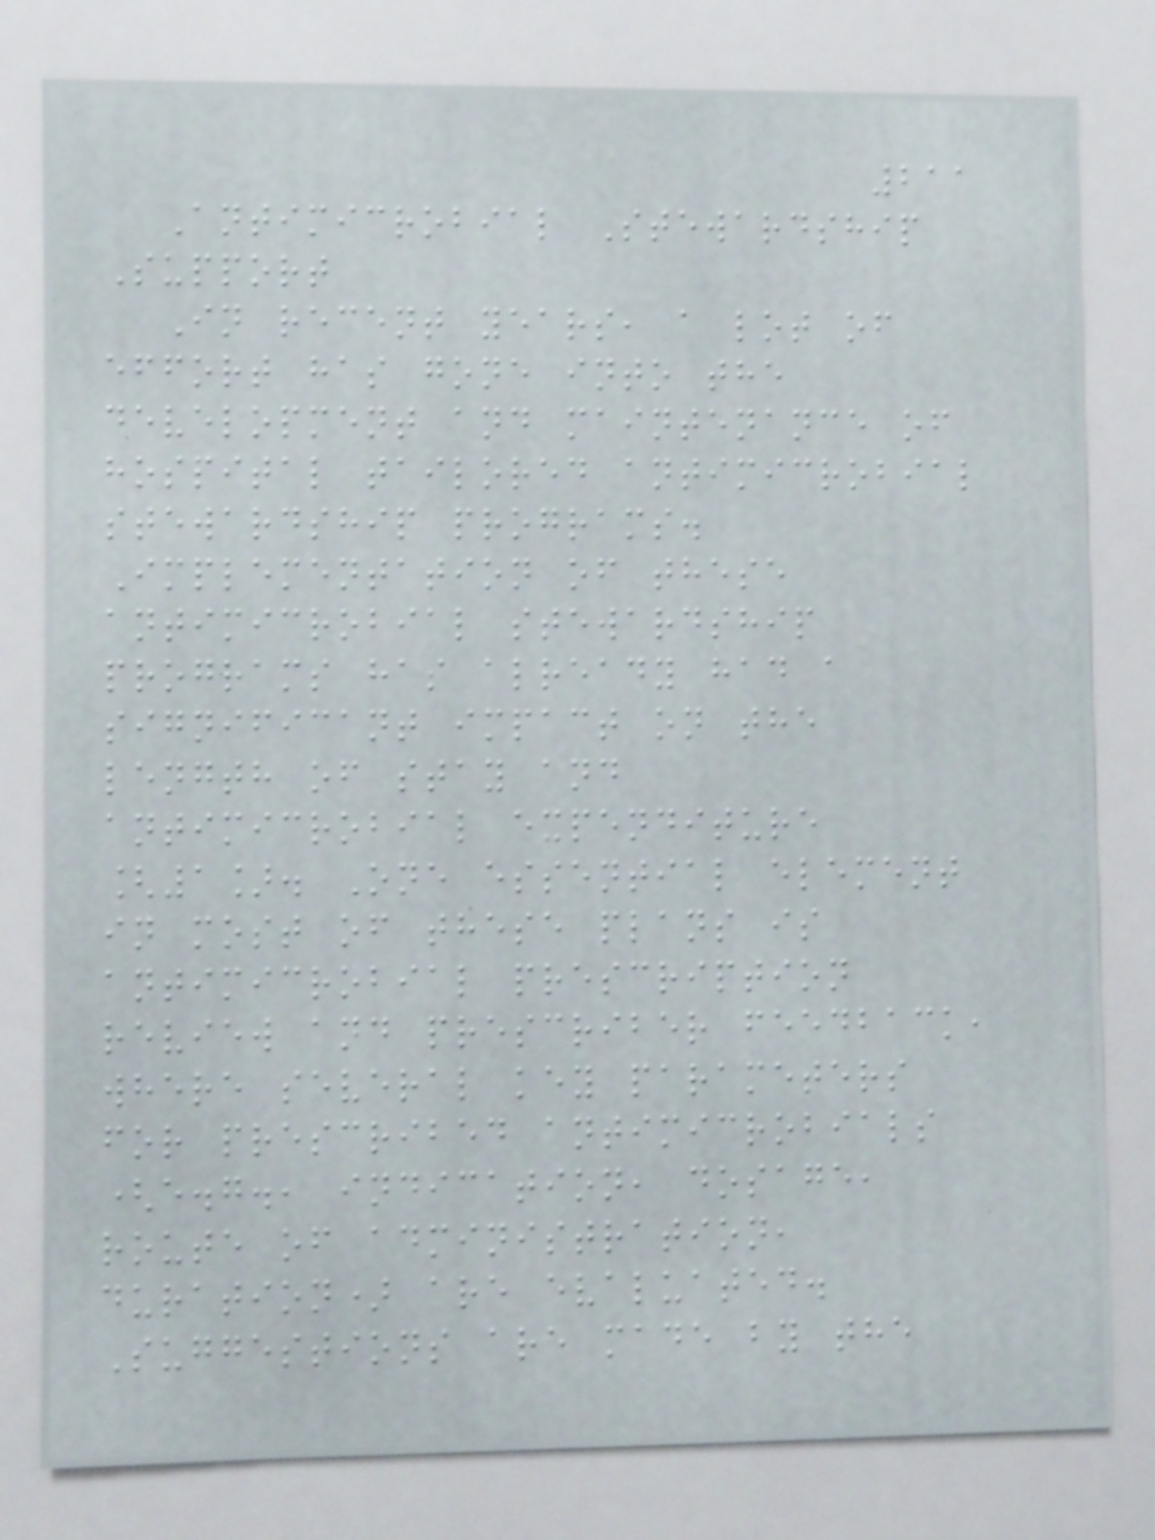211
Antimicrobial Stewardship
Support
In recent years, a lot of
effort has gone into the
development and maintenance of
hospital tailored antimicrobial
stewardship programs.
Implementation of these
antimicrobial stewardship
programs has already had a
significant impact on the
length of stay and
antimicrobial expenditure
[1]. One essential element
in most of these plans is
antimicrobial prescription
review and prescriber feedback,
where several key parameters
for prescribed antimicrobials
(e.g., indication, dosage,
route of administration,
duration) are evaluated.
Suggestions are made by the
